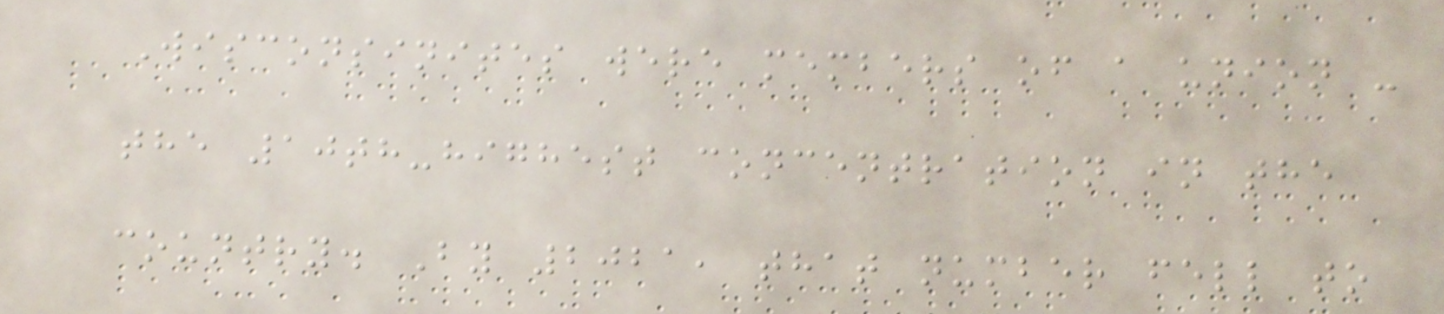Wisconsinites were members of a union -
the 10th-highest concentration in the
country. By 2021, that number fell to
